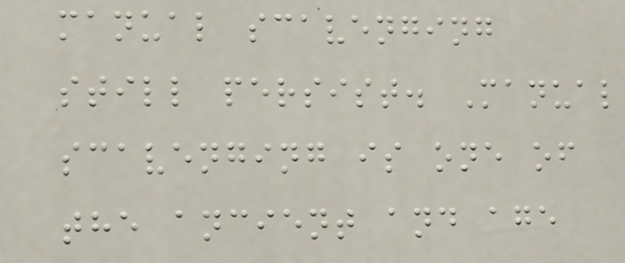manual scavenging
still persist. Manual
scavenging is one of
the ancient and age
